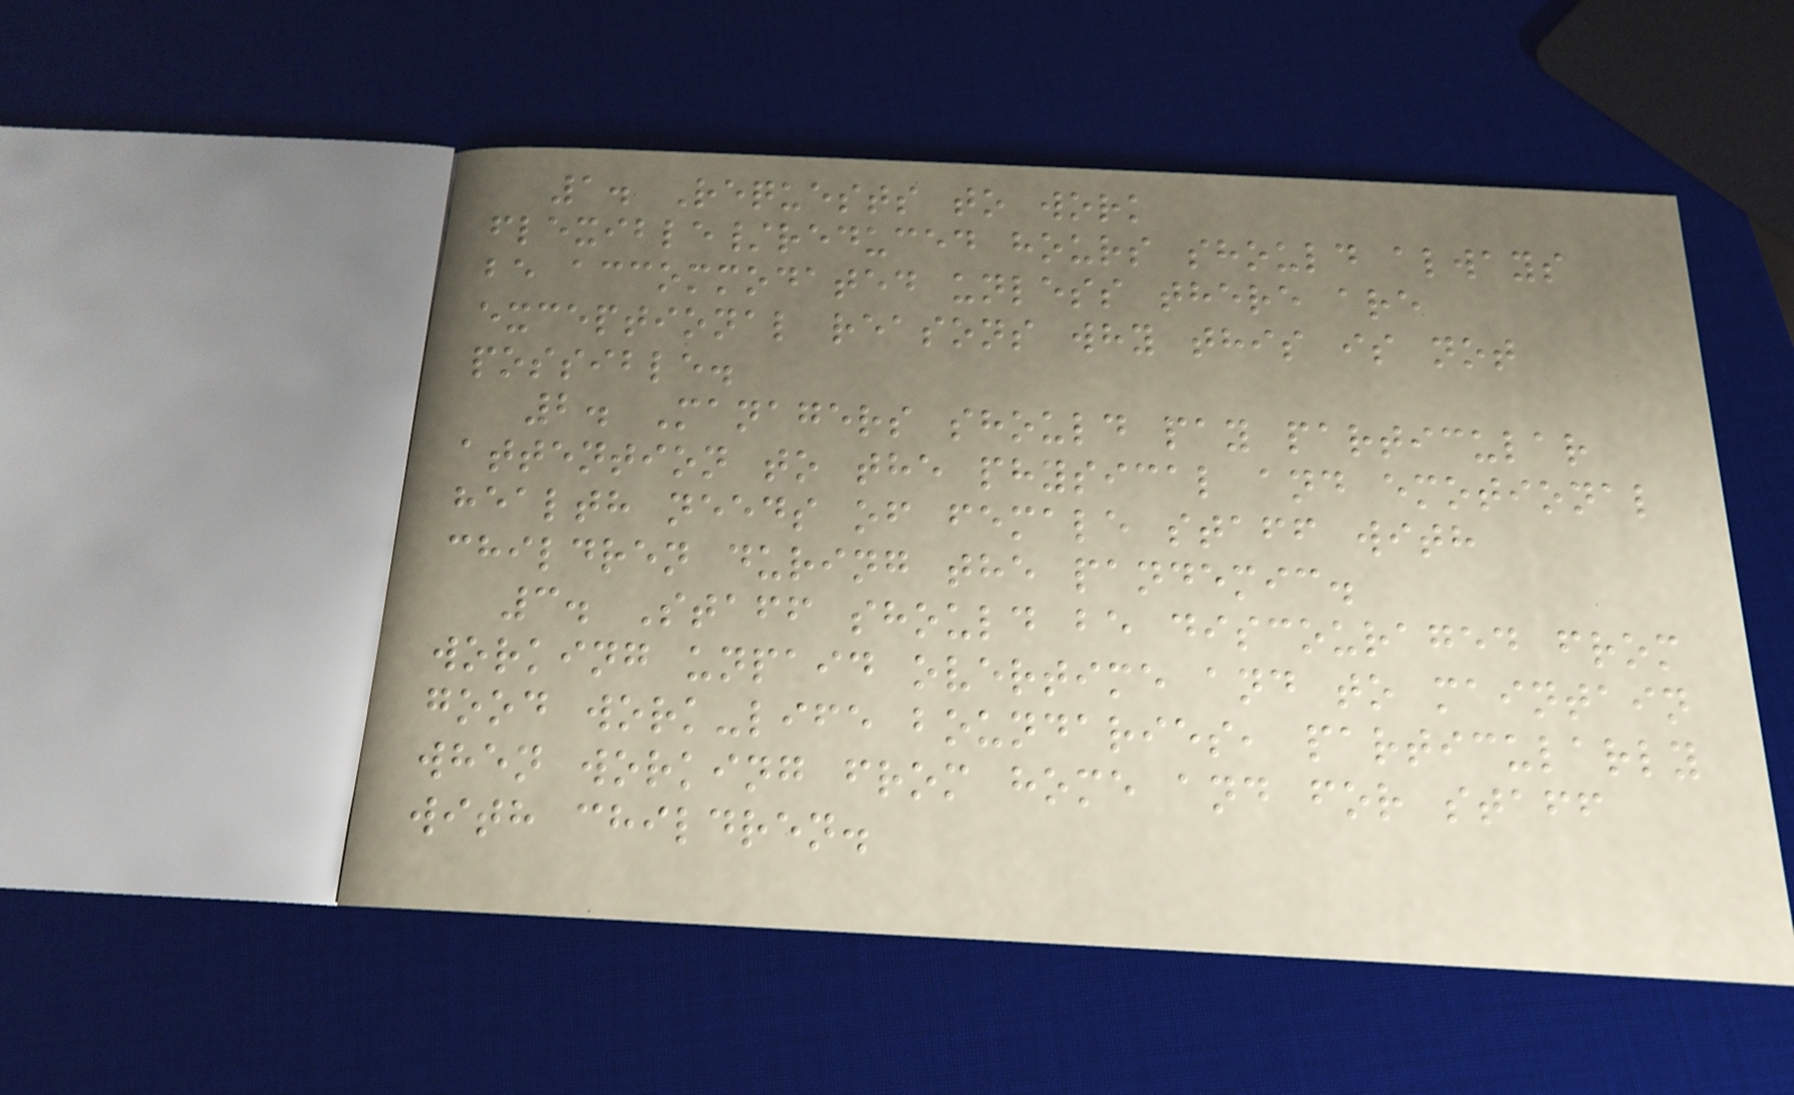1. Requests to work
flexible/reduced hours should always
be accommodated unless there are
exceptional reasons why this is not
possible.
2. Managers should pay particular
attention to the physical and emotional
health needs of female staff with
children during the pandemic.
3. Staff should be discouraged from
working unpaid overtime and to maintain
good work-life boundaries, particularly
when working from home and for staff
with children.
